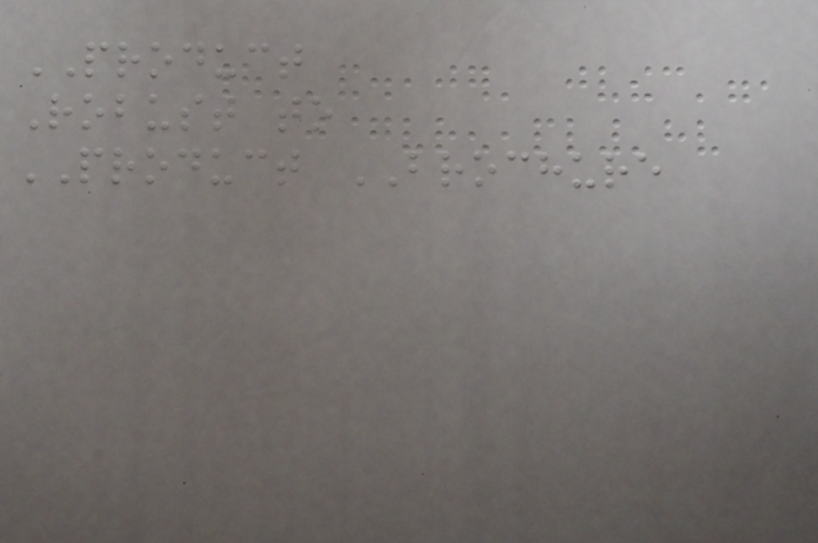PRODUCT
Robust to
PRODUCT BROCHURE
